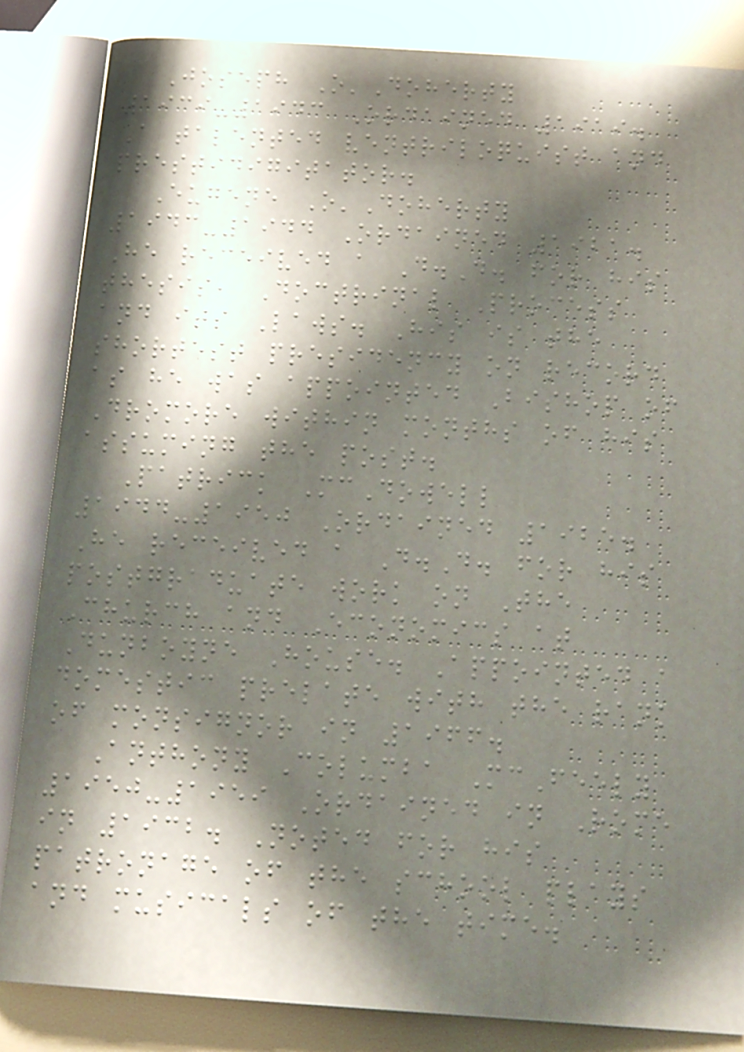Joseph O'Doherty
1939-1943 Ordained 1919.
A talented ventriloquist and
prestidigitator.
Eugene O'Doherty
1943-1944 Ordained 1921.
He received a D.D. for his
thesis, Doctrinal Process
and its Laws. His is the
shortest presidency on record
as he was appointed Bishop of
Dromore within months of his
assuming the post.
Patrick McDowell
1944-1950 Ordained 1925.
He received a D.D. for his
postgraduate work on The
Church and Economics at
Dunboyne House. Appointed a
domestic prelate with the rank
of monsignor in 1966.
Anthony Columba McFeely
1950-1959 Ordained in Rome
in 1932. Noted for his
patronage of the school plays
and musicals of the time.
